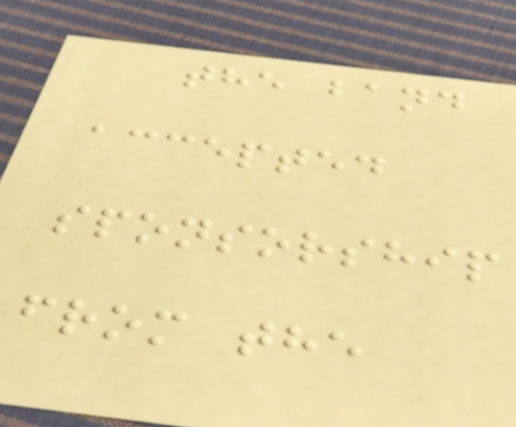the band
accepted
sponsorship
from the
